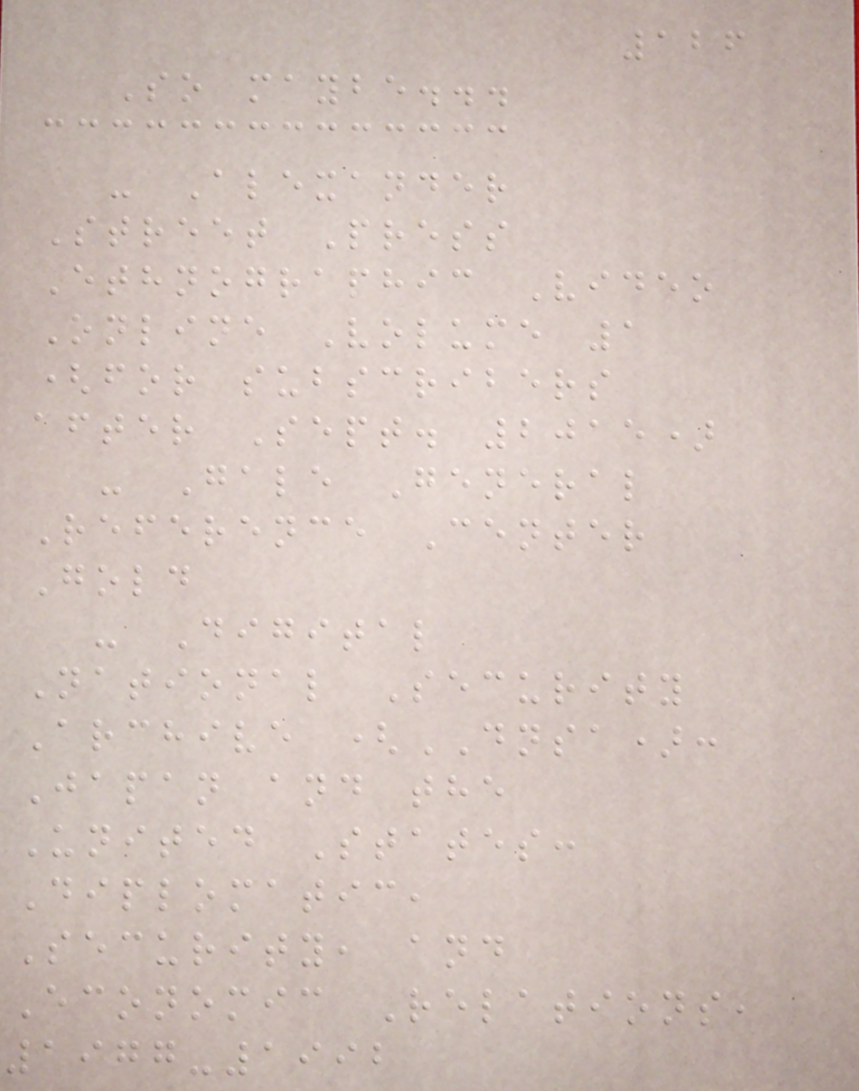126
So maybe...
- Alexander
Street Press
Ethnographic Video
Online Volume 1
(for subscribers
after Sept. 2015)
- Gale General
Reference Center
Gold
- Digital
National Security
Archive (DNSA):
Japan and the
United States:
Diplomatic,
Security, and
Economic Relations,
1977-1992
